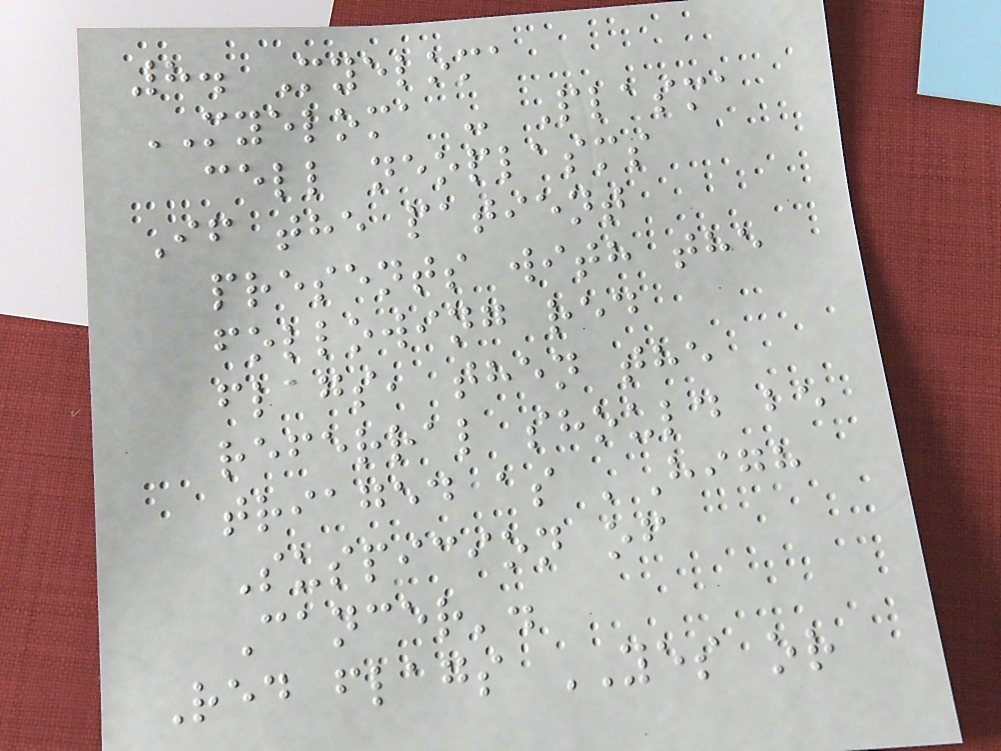8. Myeloma
MYELOMA - Plasma
cell neoplasms
If the patient
presents with the
following red
flags, then the
referral should be
triaged as 'High
Suspicion of
Cancer'.
Red flags YES or
